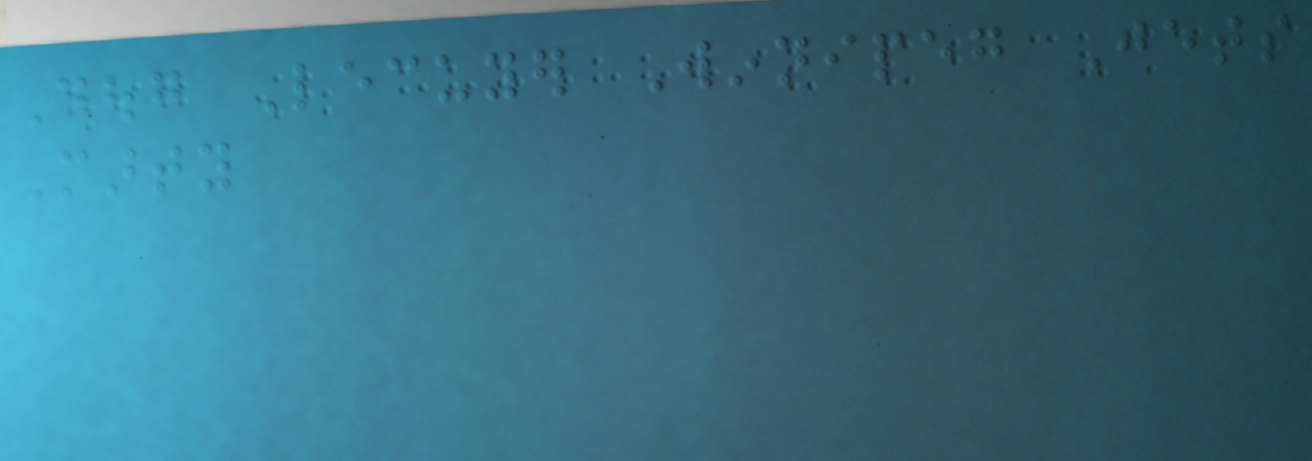Doug Lecuyer Winnipeg Jets
Marty
